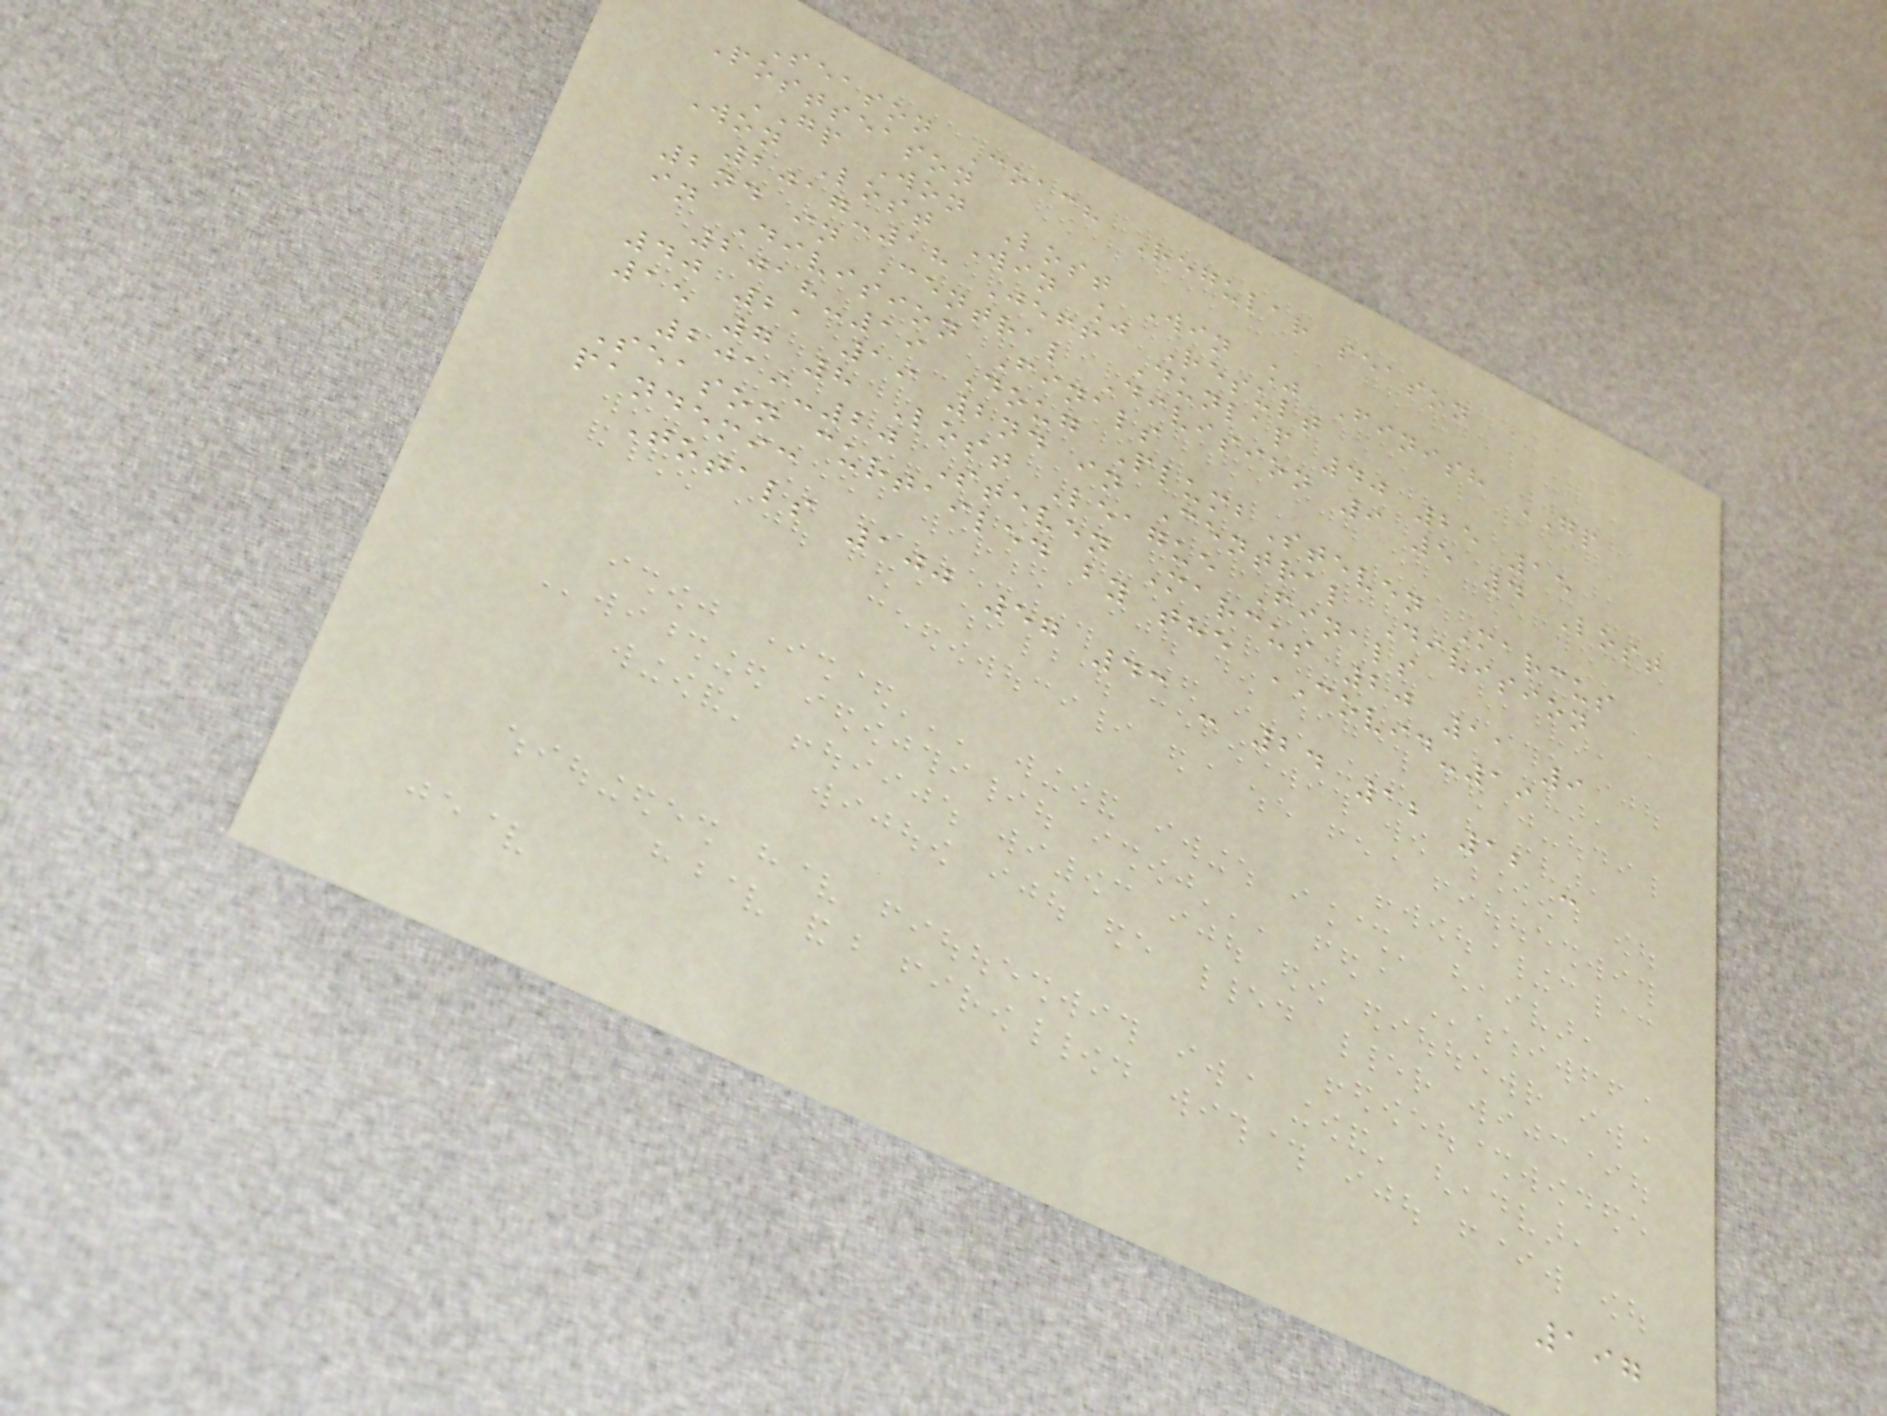Season Coach Regular season
Postseason
GP Won Lost Win % Finish GP
Won Lost Win % Result
2017-18 Jeff Dunlap 40 25 15
2nd in Central Division 9 5 4 Lost
in Division Finals
2018-19 Doug PlumbSteven Marcus
40 21 19 2nd in Central Division
15 7 8 Lost League Finals
2019-20 Steven Marcus 20 11 9
Season curtailed by the COVID-19
pandemic
Totals 100 57 43 - 24 12 12 -
197
